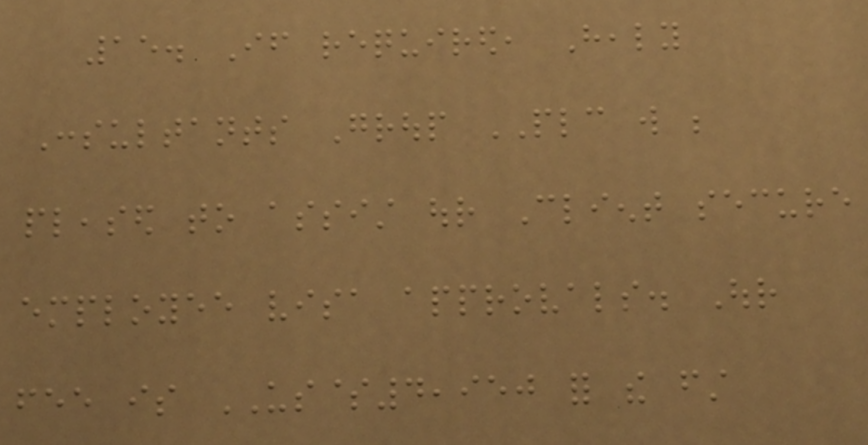15. If required, Healy
Consultants Group PLC will be
pleased to assist our Client secure
employee visa approvals. Our
fee is US$4,950 for the first
